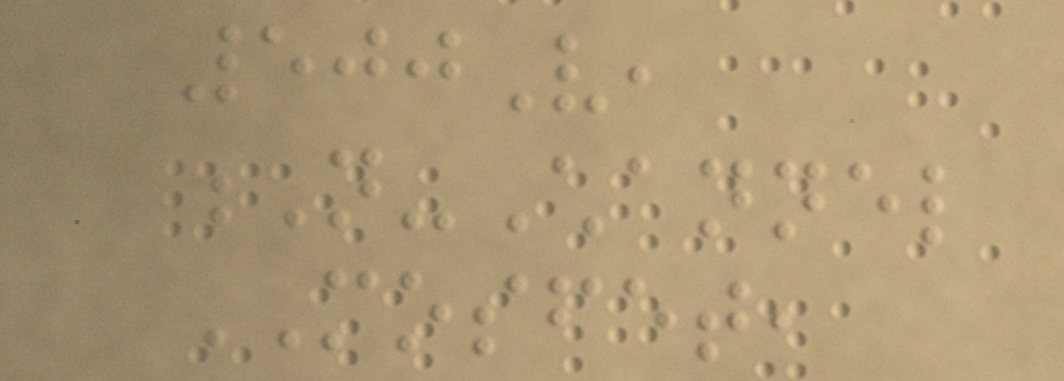500V,
N-Channel
MOSFET,
